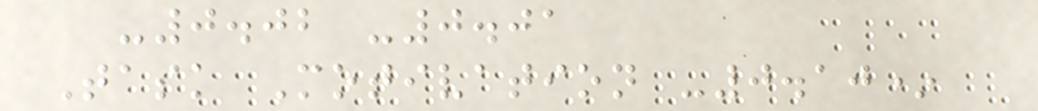-0.02 -0.01
Task Motivation -0.10*
